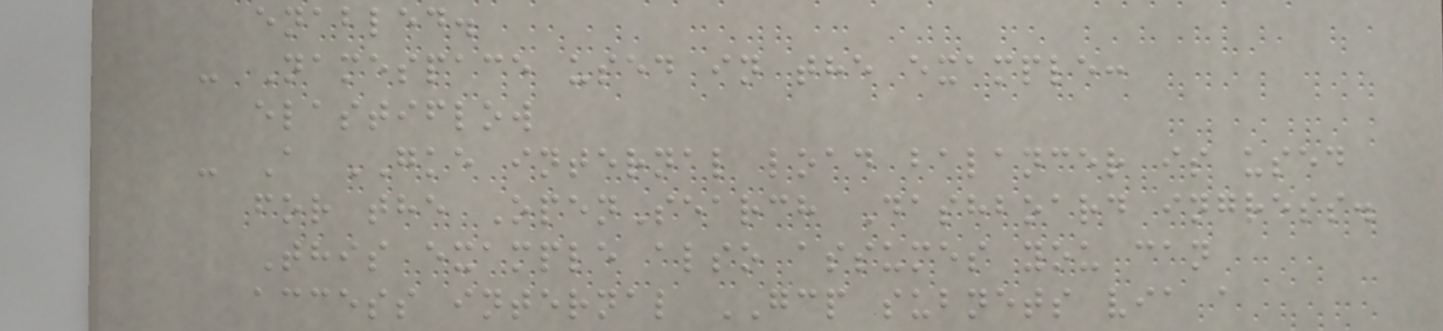enabled.
- Namespace used in the example:
elastiflow
- A GKE internal load balancer is used
for the OpenSearch Dashboard ingress.
This example also assumes you can
access internal GCP subnets via a
